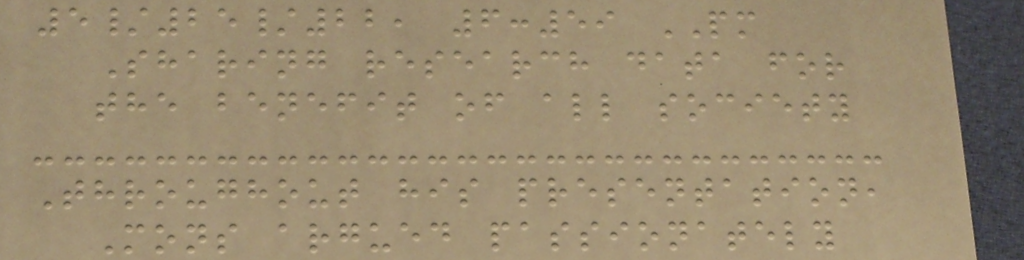5/25/22, 6:59 PM
Sharing research data for
the benefit of all society
Throughout his presentation,
Mons argued passionately
